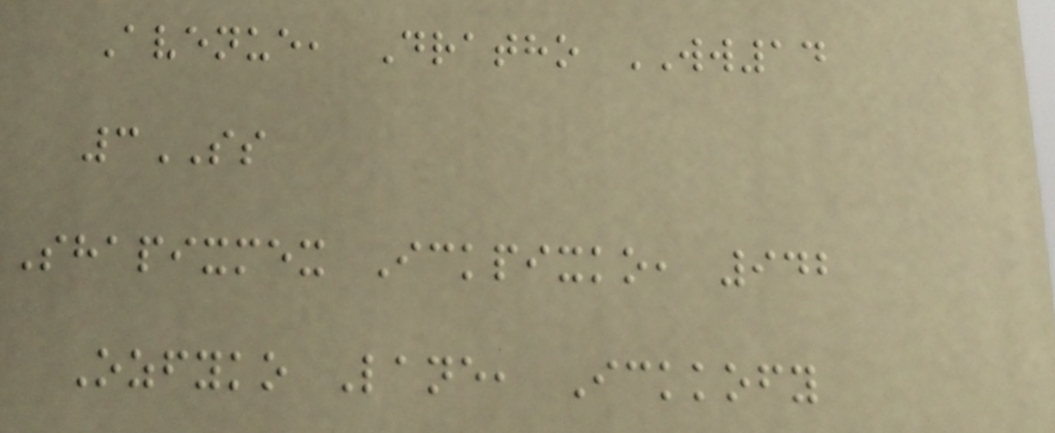Avenue, Dratho WW14
3SS
Shapixmex Ickpixko, 942
Ozfyko Lane, Ickkofy
